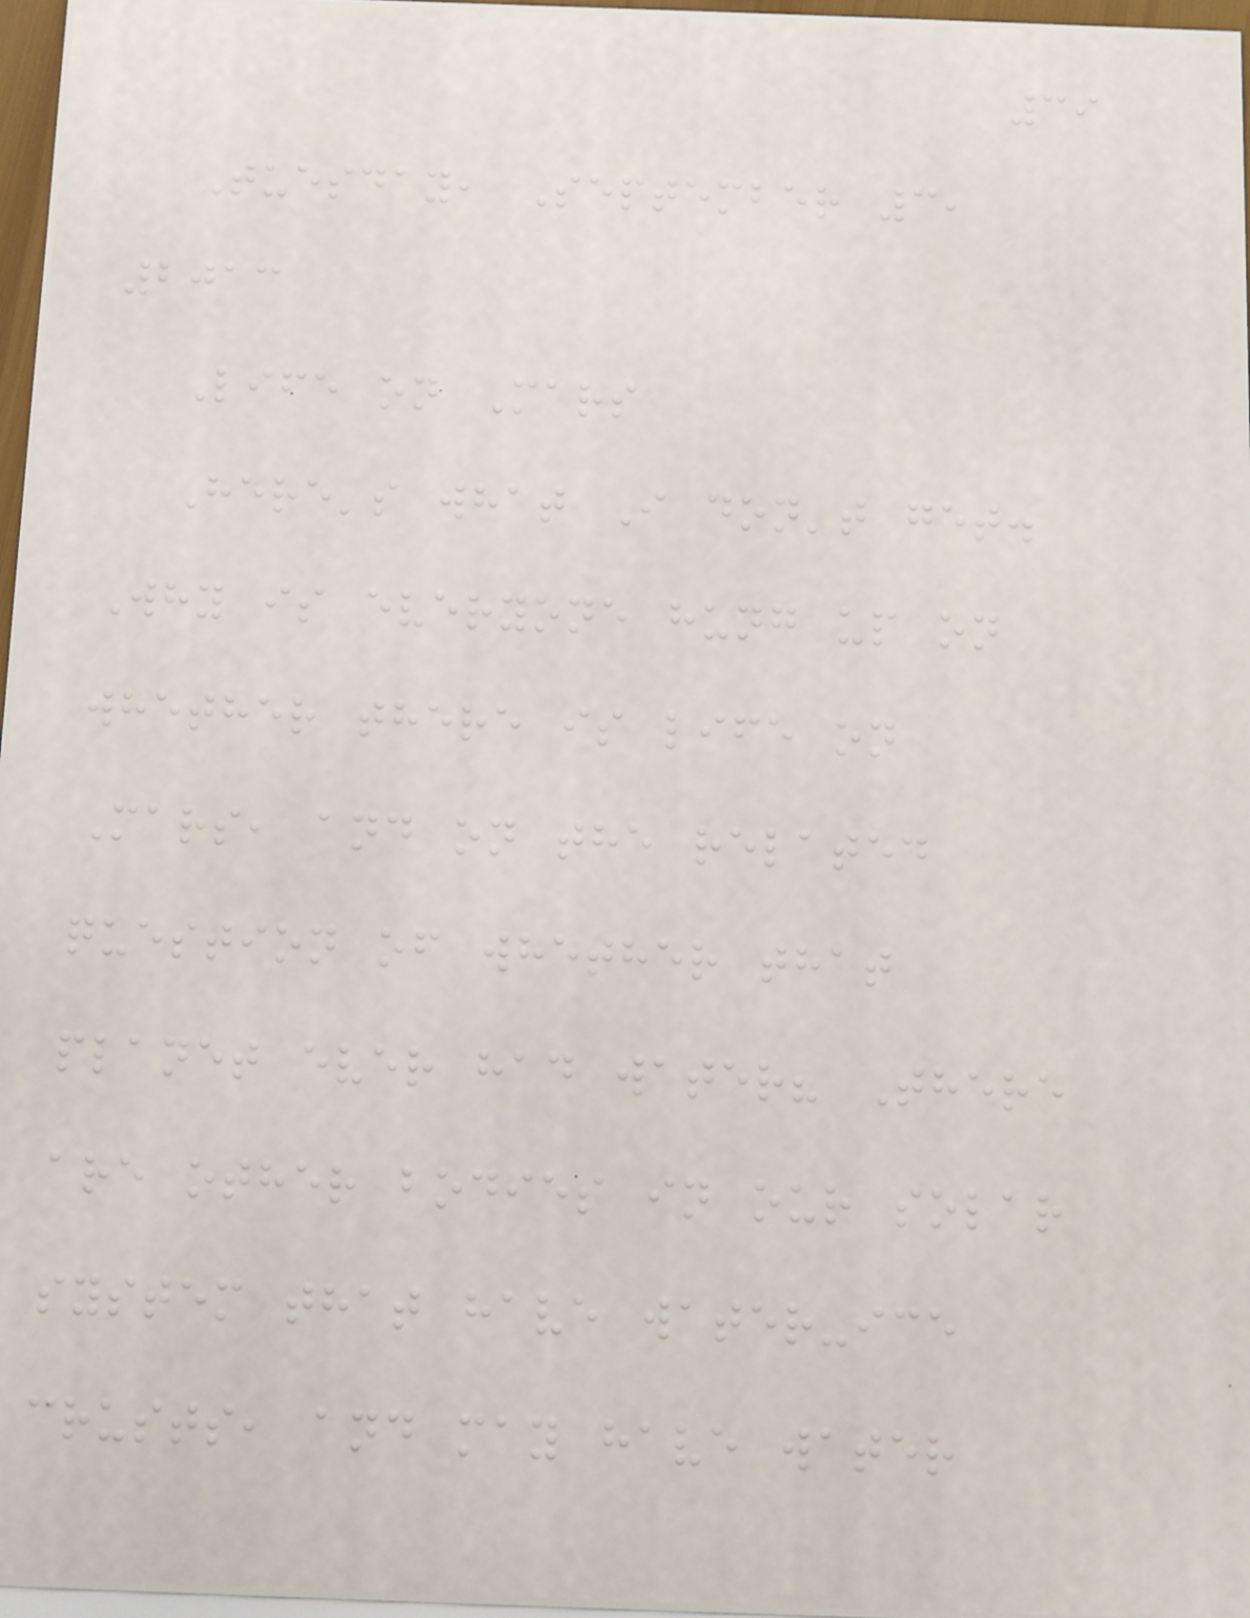39
Tuesday, September 3,
2013
Life on Mars
Here's what I don't get.
Why is everyone hung up on
whether there is life on
Mars, and on the related
question of whether that
planet ever had water? There
are other bodies in our solar
system that have water-ice
crusts, and may have water
